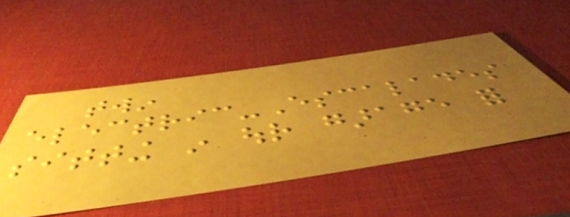twin
electric-Escalades
sitting in our garage for
